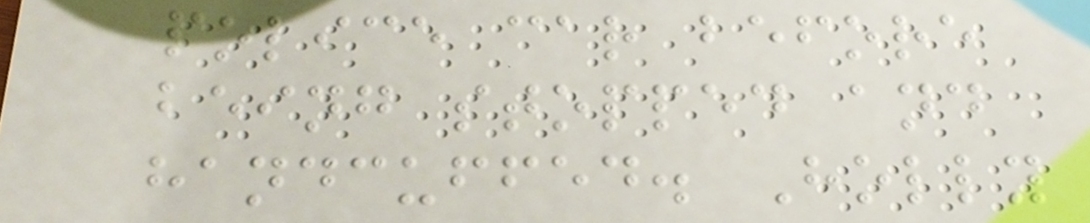police car before
being stopped and
handcuffed. Holly
